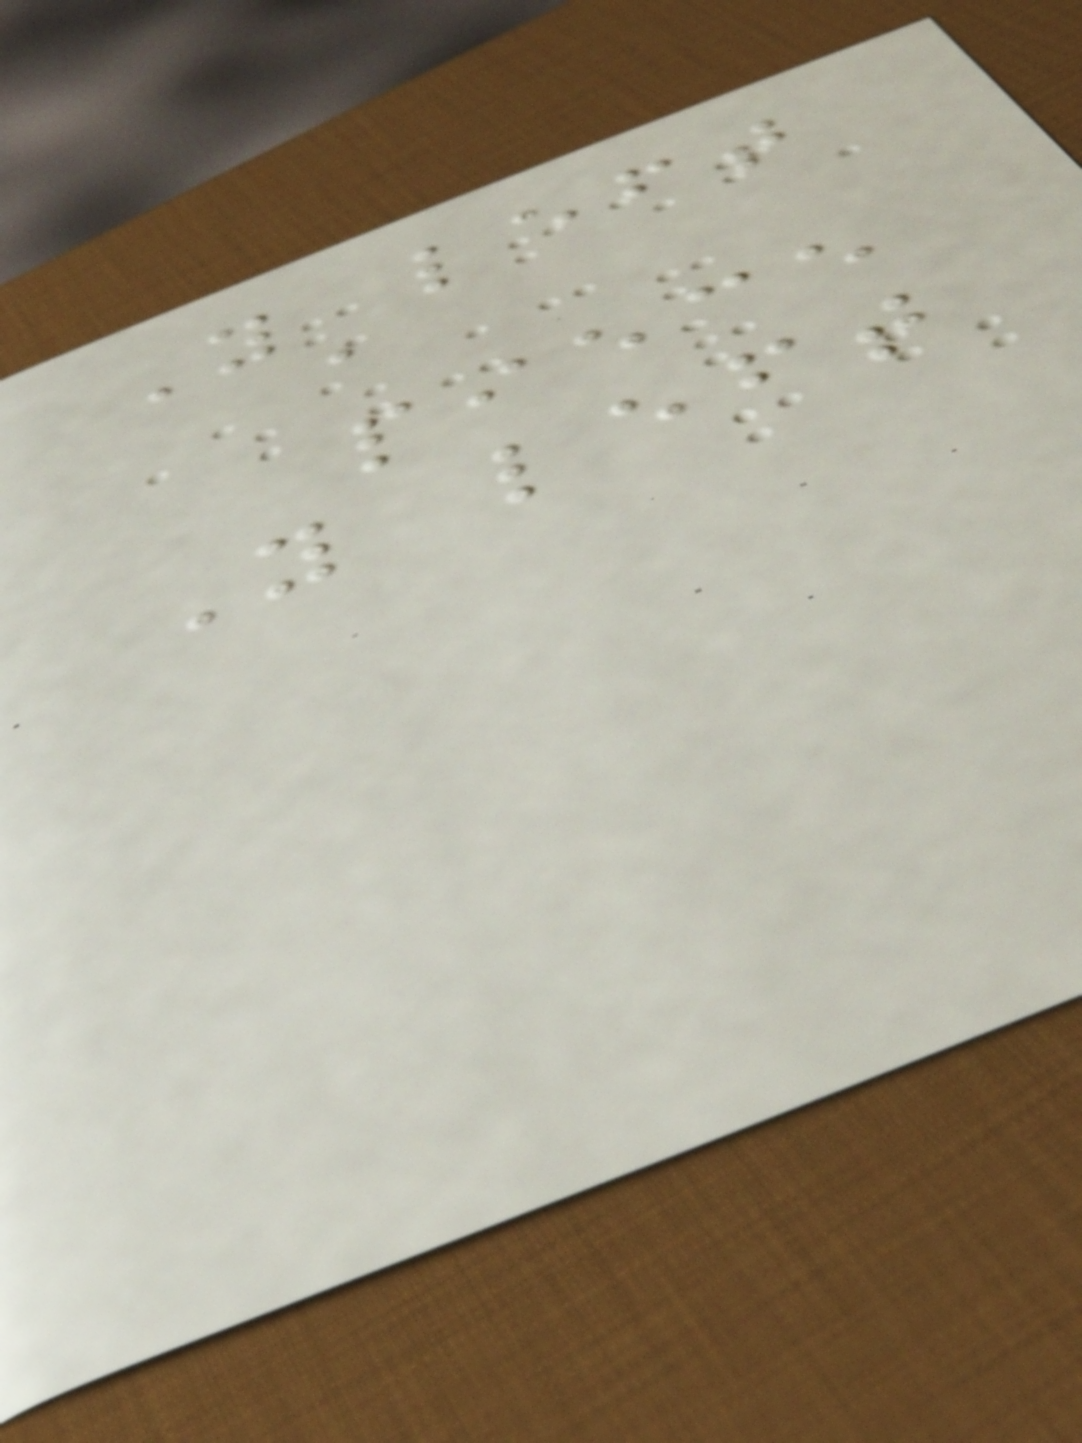You left
a
piece
You left
